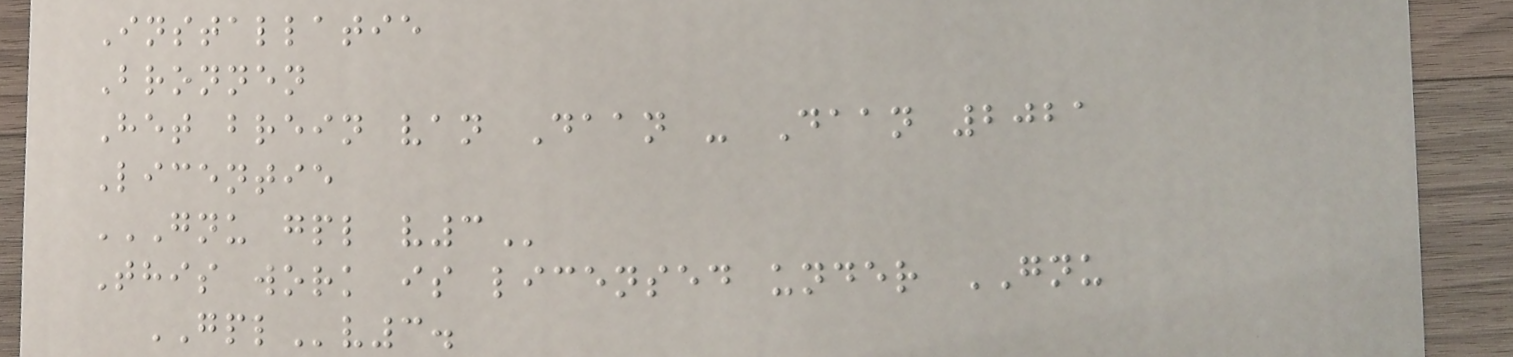Installatie
Bronnen
Het brein van Daan - Daan 2021
Licentie
GNU GPL V3
This work is licensed under GNU
GPLv3.
